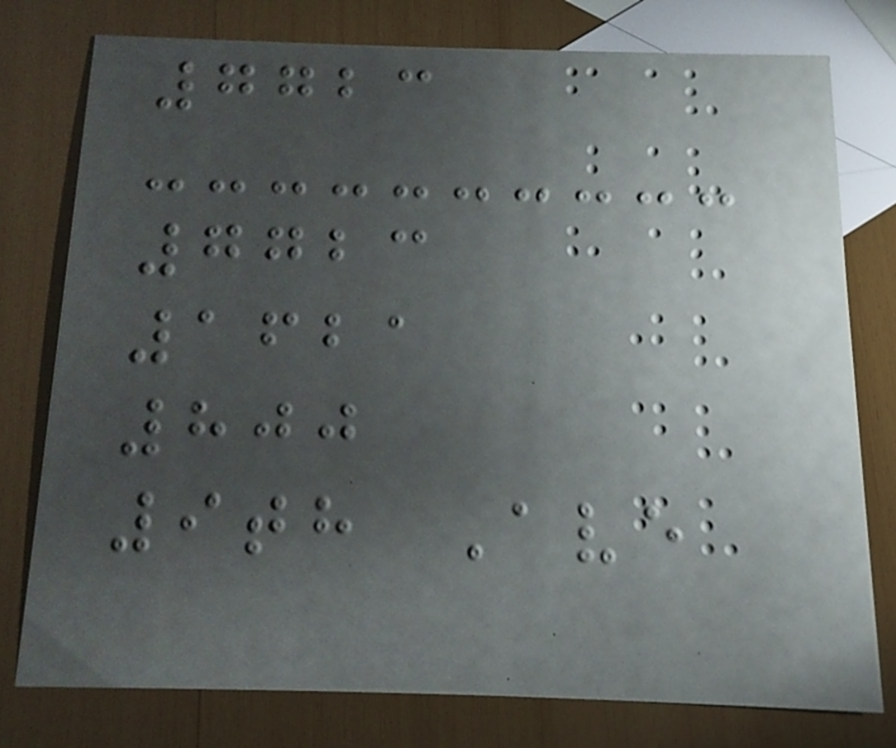7723
7723
1621
800
9th Ave
